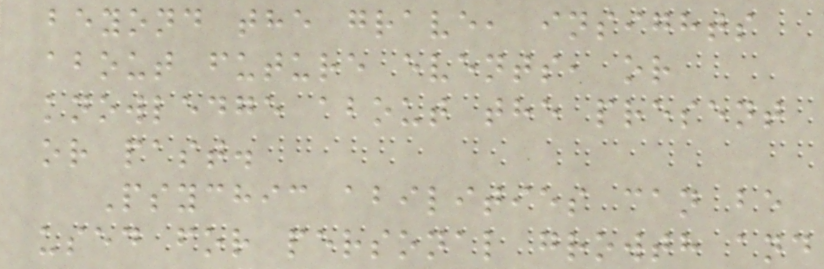beyond the grave, insights
about future events, or
knowledge about the present
or past.
Psychic abilities can be
used for personal growth and
